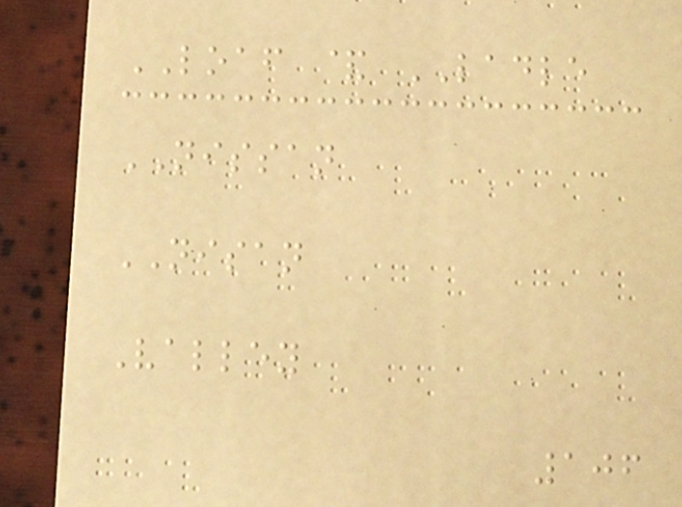LOAF & LADLE
NISSAN
NISAN
Valley
106
